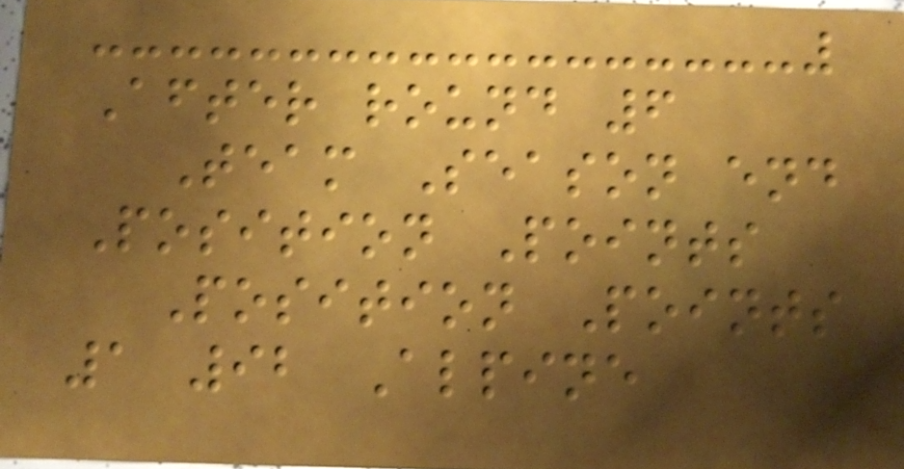After round 6
Team Season end
Position Points
Position Points
1 92 Alpine
